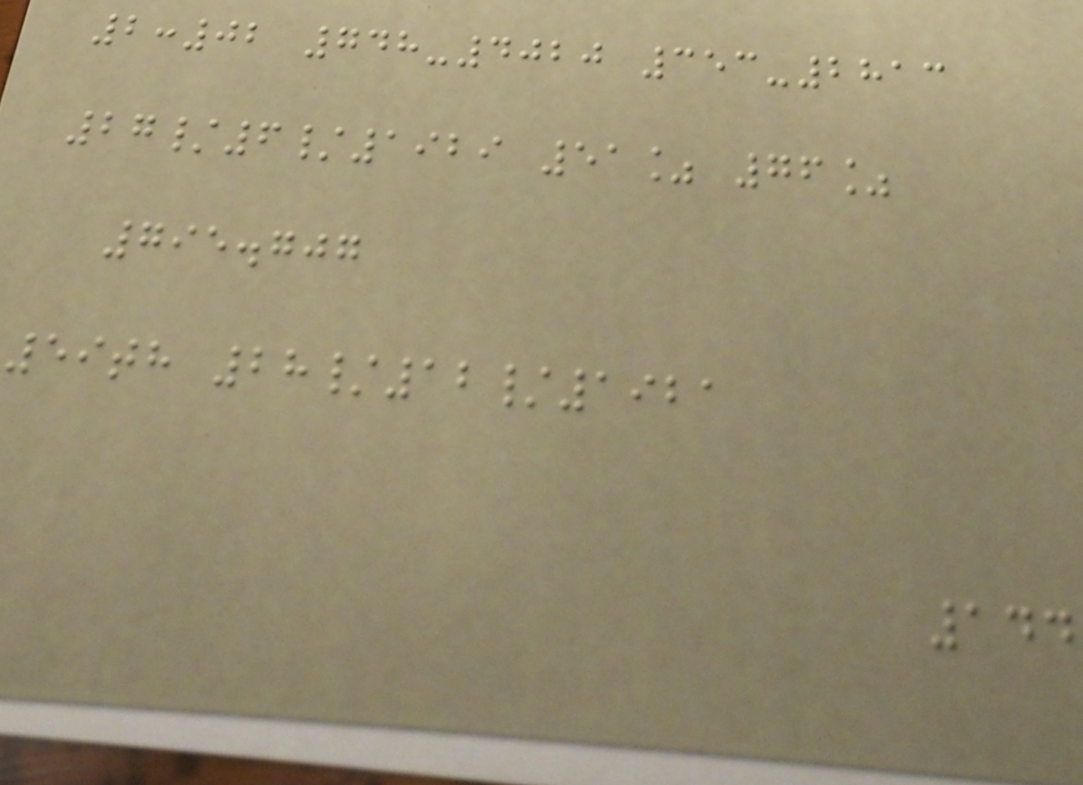2:02 748-4020 353-2813
27/6/1929 51% 76%
795.707
59th 28/12/1921
144
